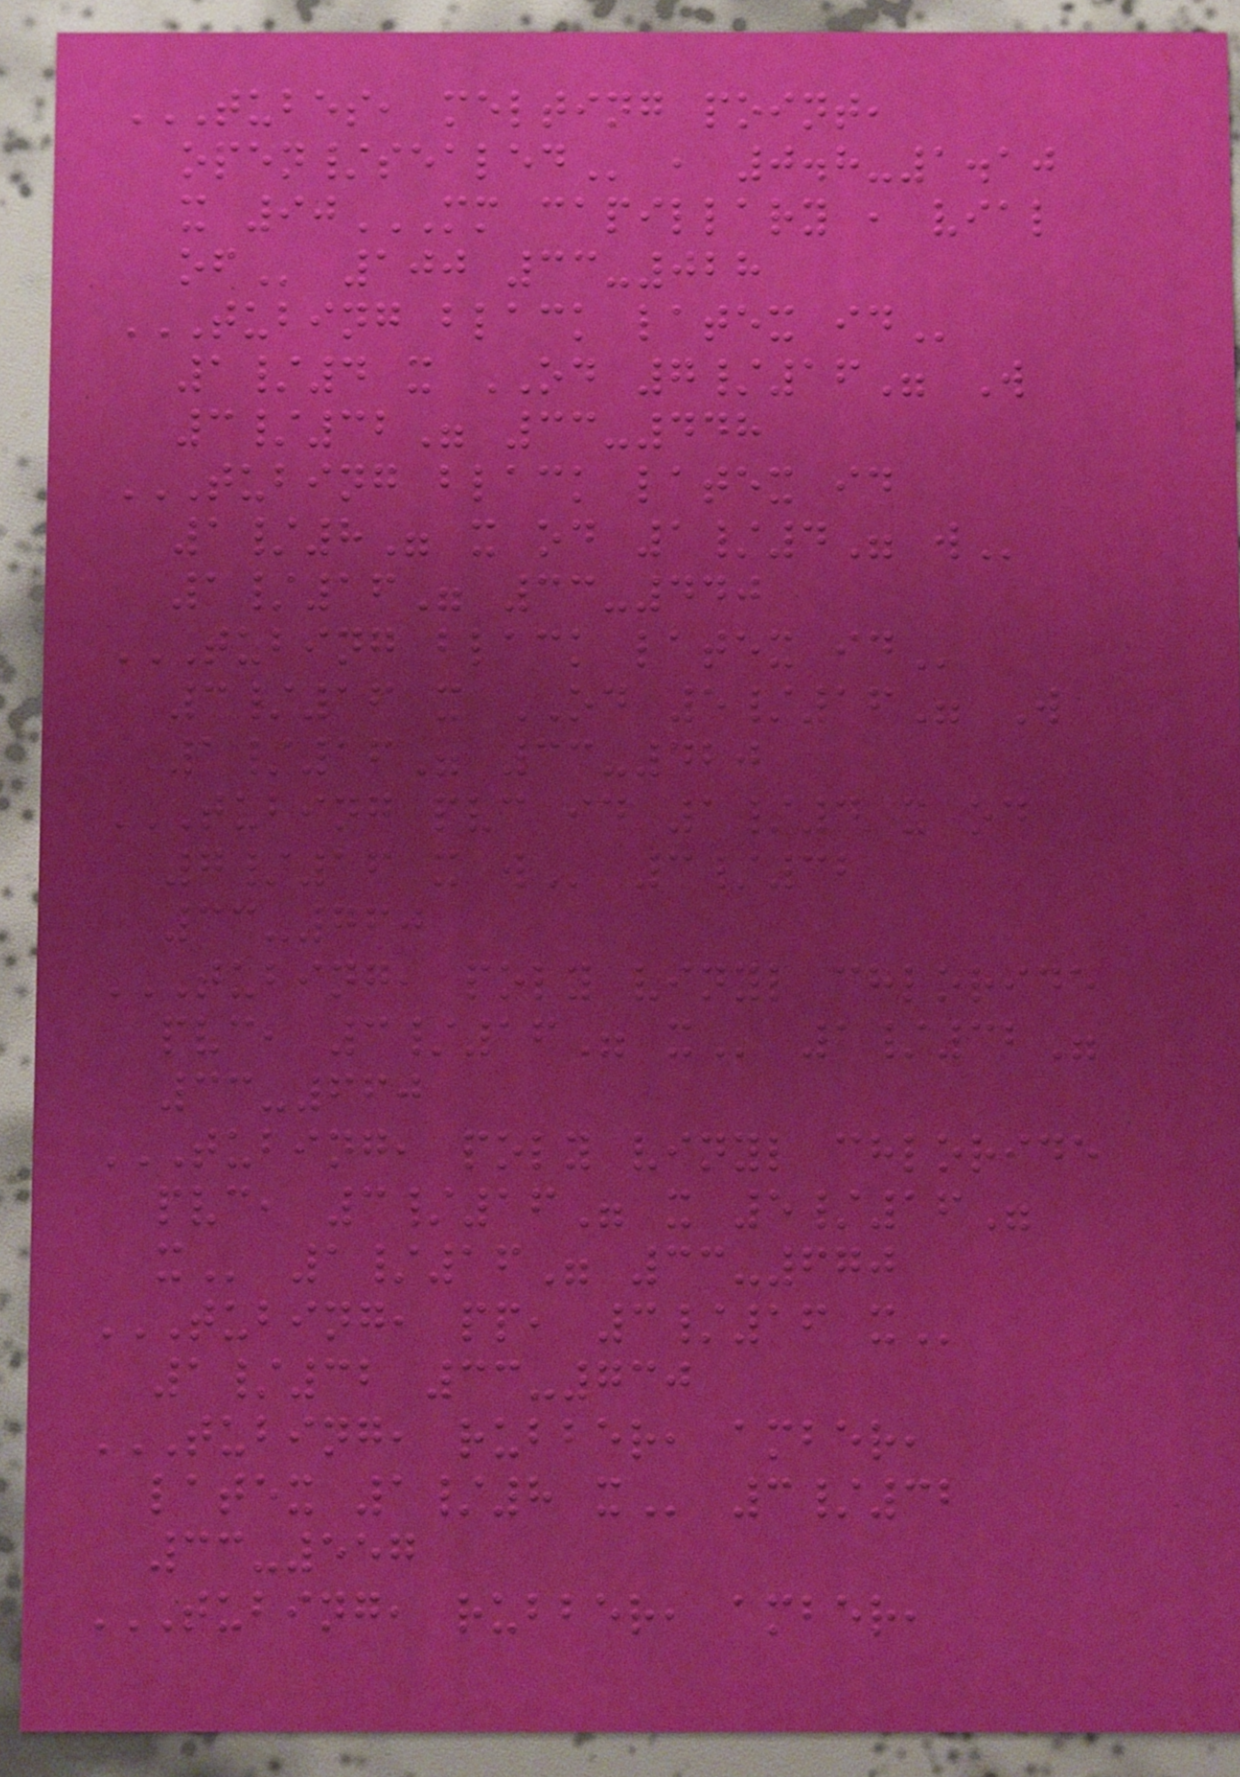TUBES, MELTING POINT,
OPEN/SEALED , 0.8-1.10
x 90MM CAPILLARY , VIAL
OF 100 33-028
TUBING BLACK LATEX ID
1/4 x OD 7/16" W
3/32" 33-448
TUBING BLACK LATEX ID
1/8" X OD 1/4" W
1/16" 33-440
TUBING BLACK LATEX ID
3/16 x OD 5/16" W
1/16" 33-420
TUBING PVC ID 1/4 X OD
7/16 X W 3/32
33-760
TUBING, POLY VINYL CHLORIDE
PVC, 3/16" X 1/32"
33-660
TUBING, POLY VINYL CHLORIDE
PVC, 3/16" X 5/16"
X 1/16" 33-670
TUBING, PP, 3/16 X
1/32 33-730
TUBING, RUBBER, AMBER,
LATEX 1/8 X 3/32
33-557
TUBING, RUBBER, AMBER,
